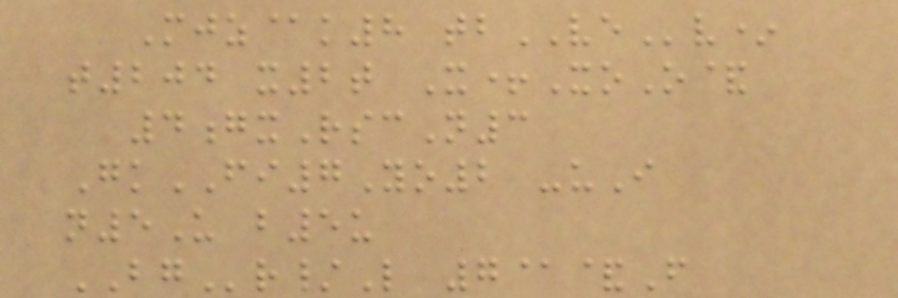Mjz@k8 tbVEv*
t204 x2t X+XoO&
4gxRscN3
GkFI7Yo2 -uI
n5U b5u
BGr/L 7@&F
